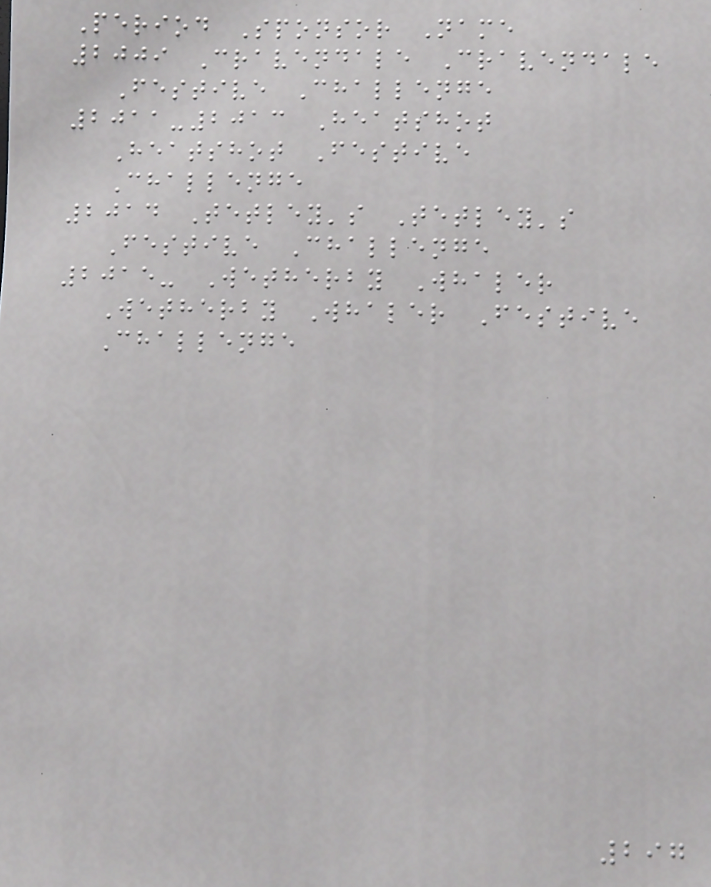Period Sponsor Name
2009 Cravendale Cravendale
Festive Challenge
2011-2013 Heatshot
Heatshot Festive
Challenge
2014 Tetley's Tetley's
Festive Challenge
2015- Wetherby Whaler
Wetherby Whaler Festive
Challenge
297
